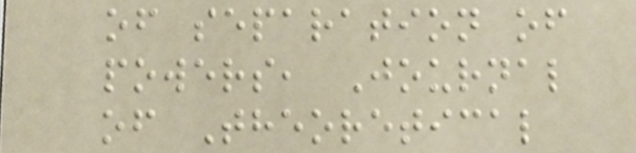of separation of
powers, Journal
of Theoretical
